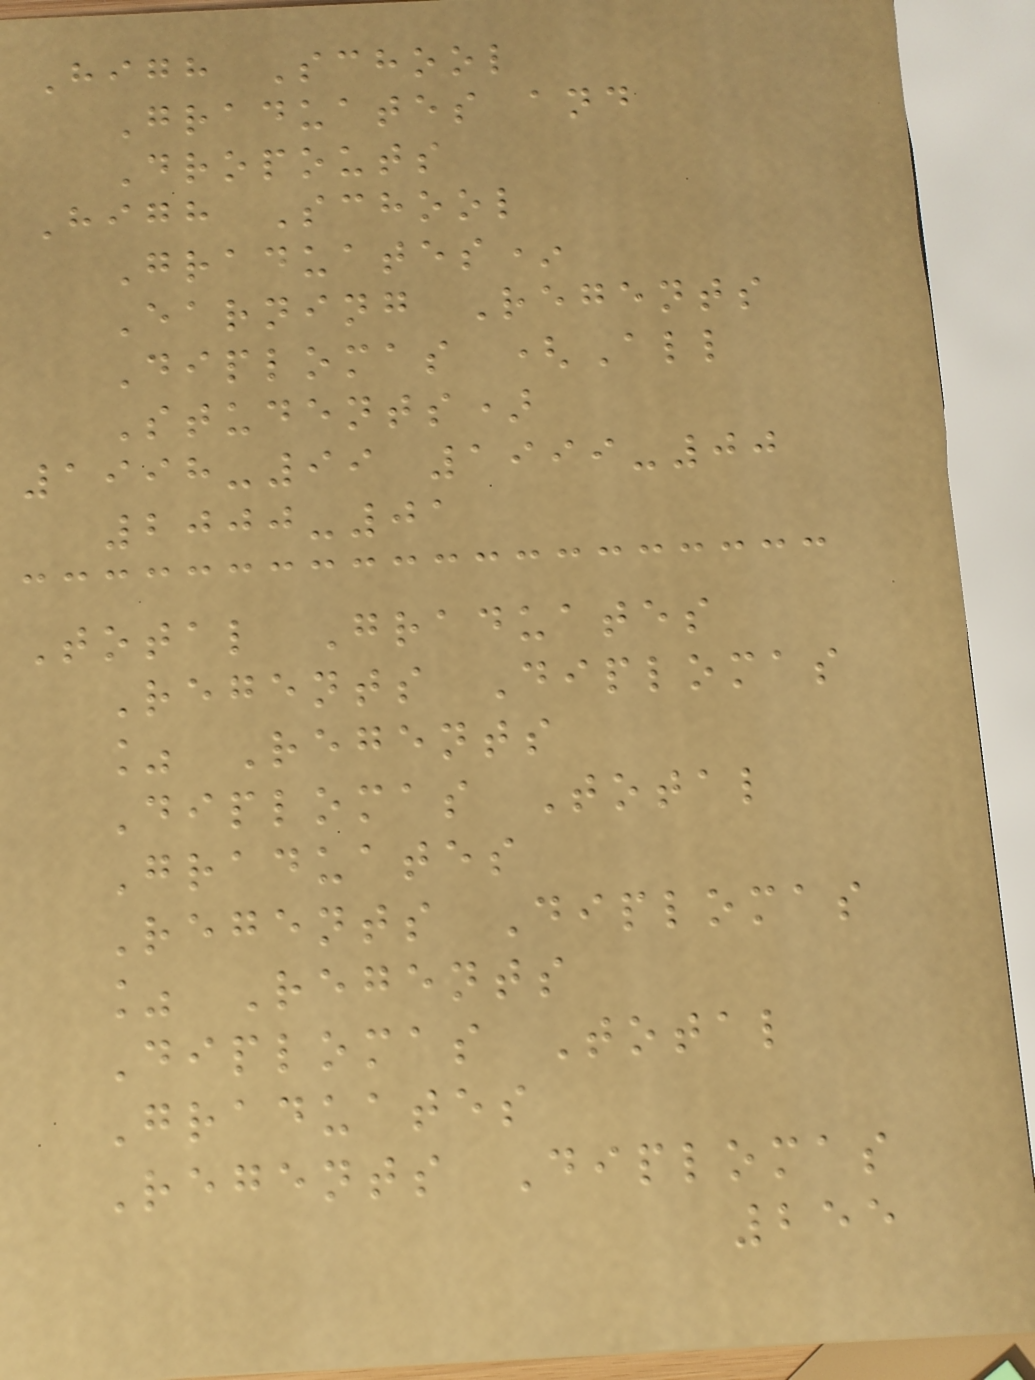High School
Graduates and
Dropouts
High School
Graduates*
Earning Regents
Diplomas (All
Students)
1998-99 1999-00
2000-01
Total Graduates
Regents Diplomas
% Regents
Diplomas Total
Graduates
Regents Diplomas
% Regents
Diplomas Total
Graduates
Regents Diplomas
255
